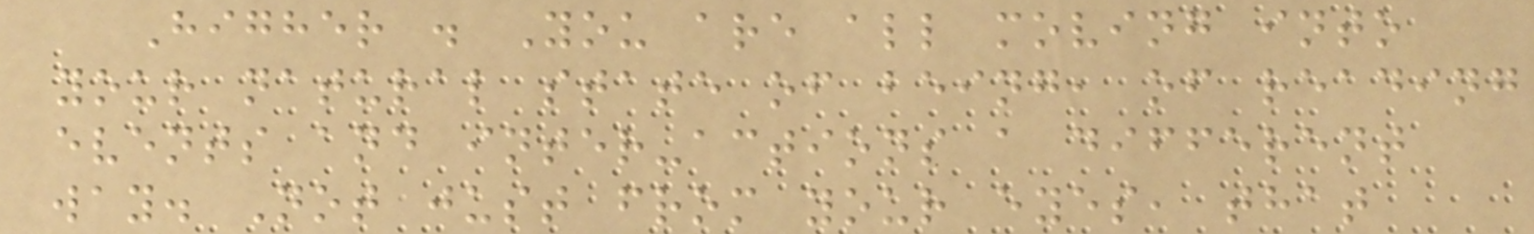Higher . You are all moving into
your natural state of being, of reading
events and inter-actions a different
way. Not just from your eyes, that
